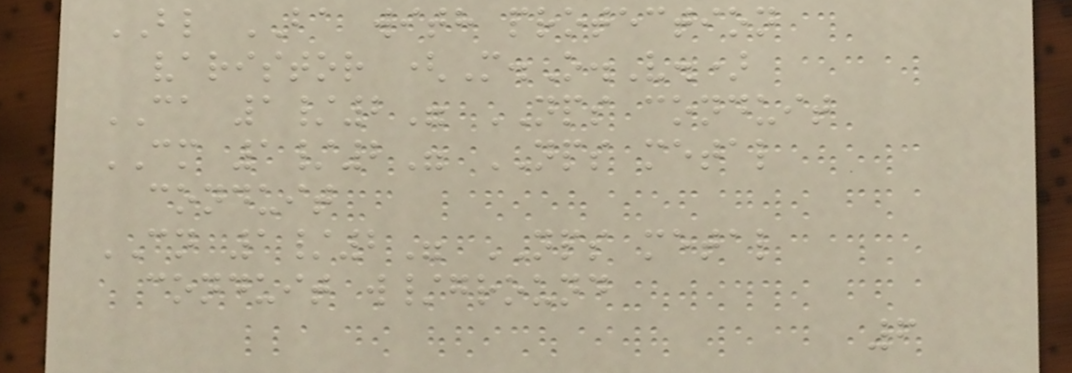BL BA with protection
varistor (M.O.V.)
CA 1/2" NPS conduit
CM 1/2" NPS metal
conduit
CN 1/2" NPS metal
conduit w/ground
6
